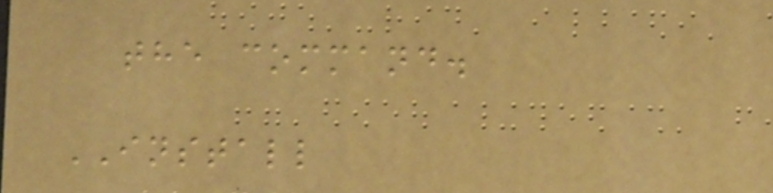the command.
INSTALL
